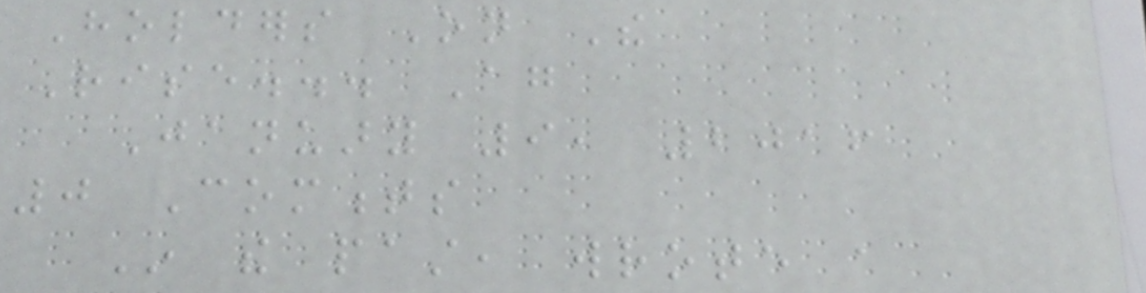Holders On The
Rise... Again
January 9, 2016
0 Comments
In the past, wrote a
